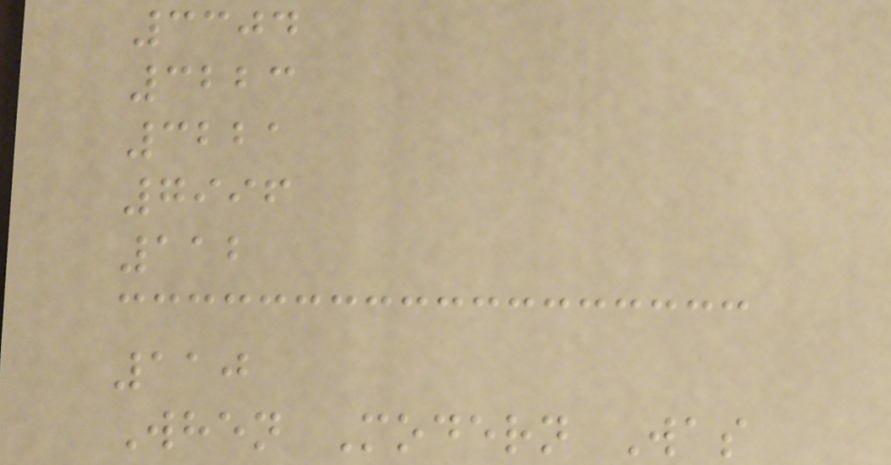3304
3223
3221
7996
112
110
When Modern Was
